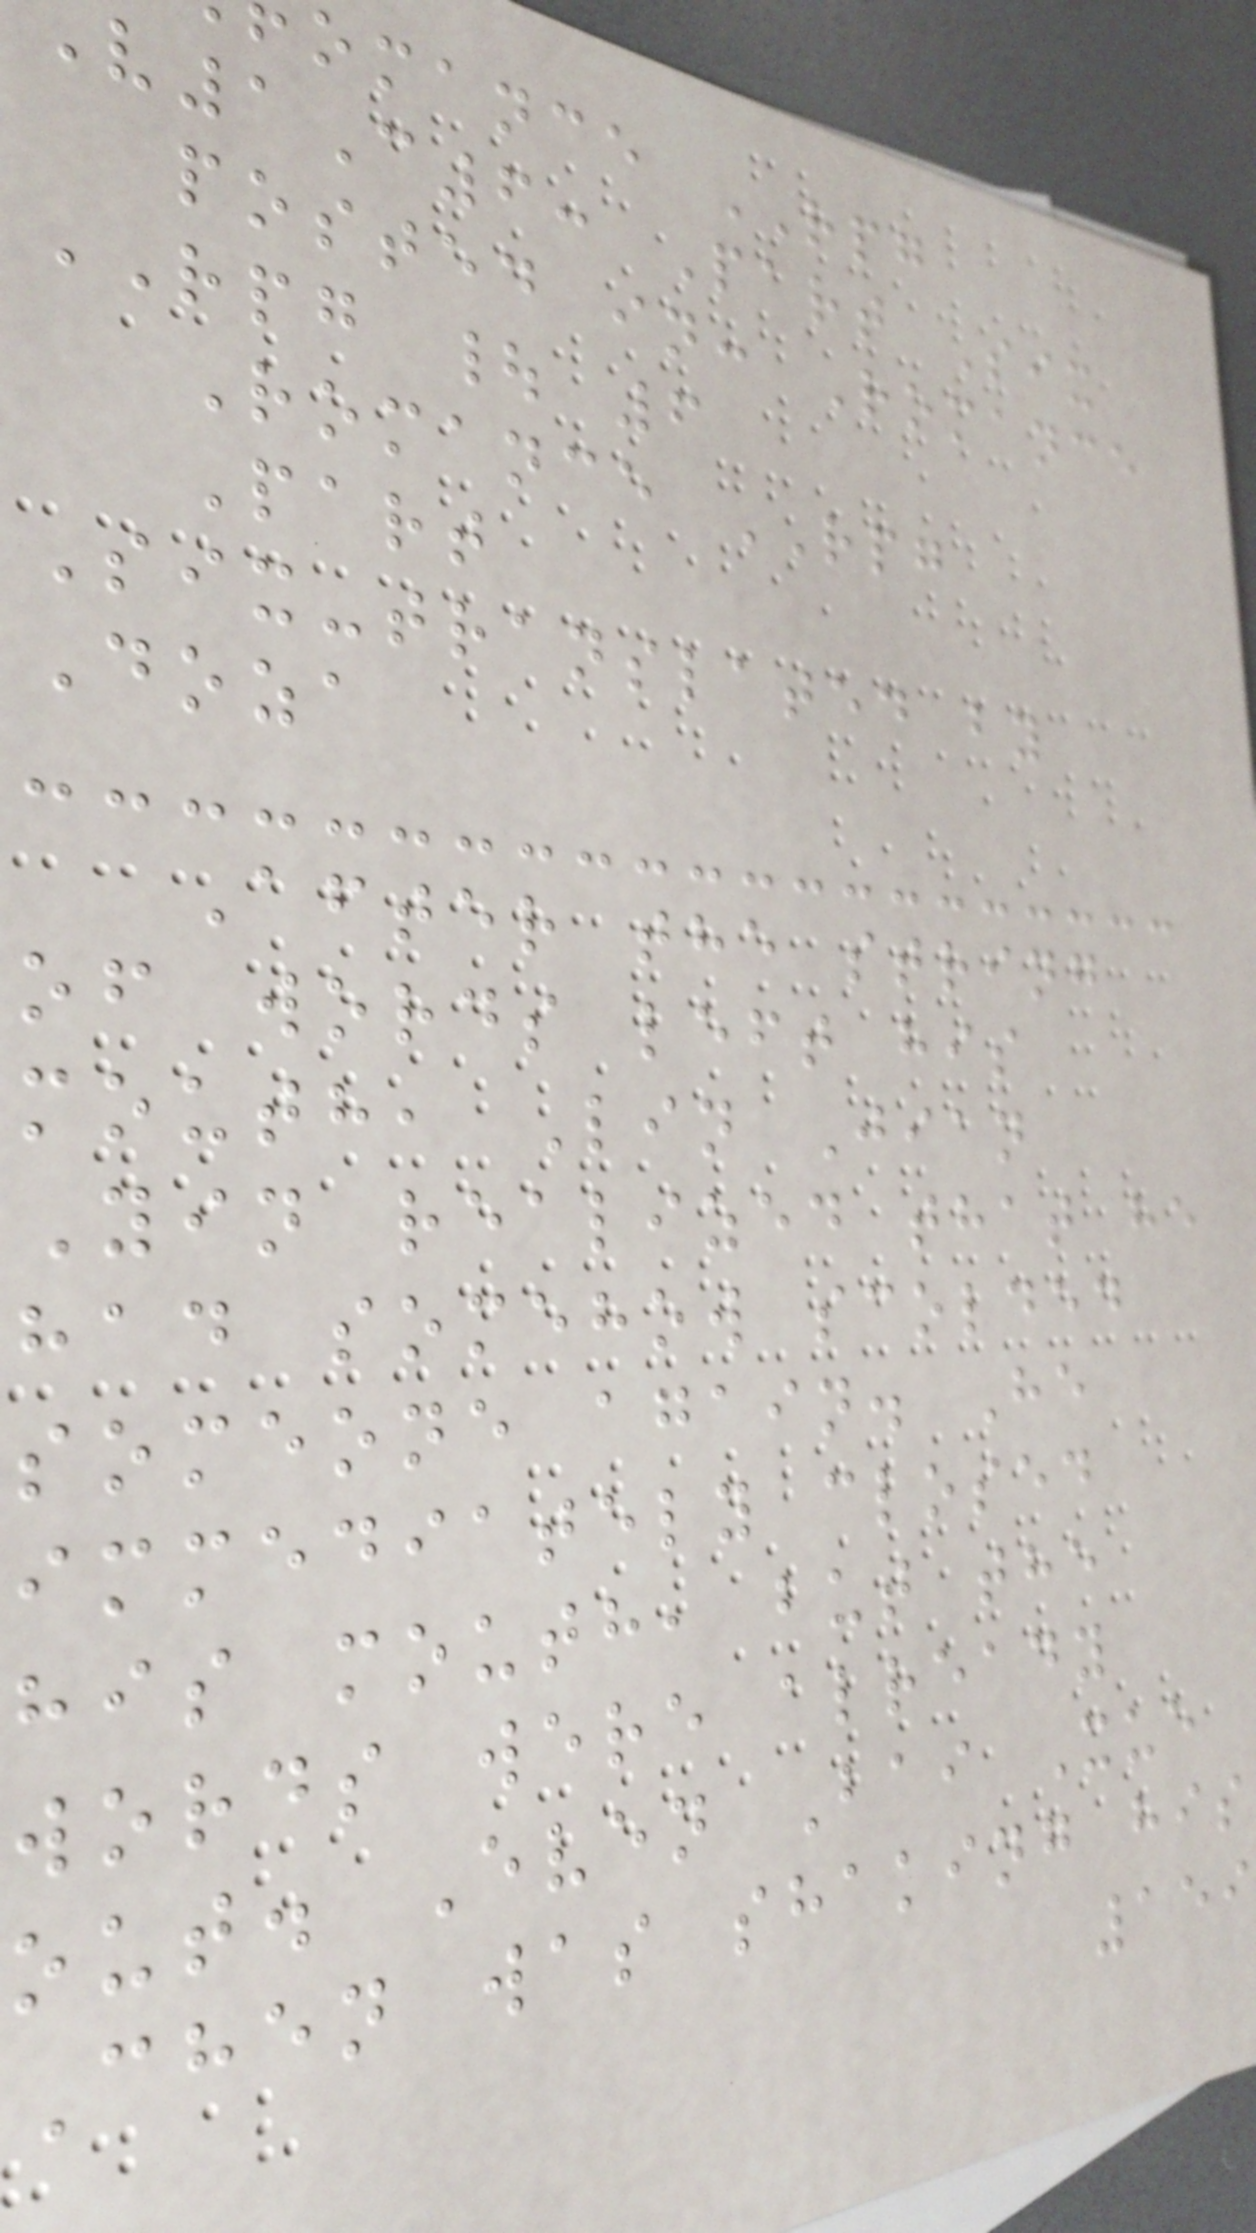omance RPG
1C6: Part Six
posted in: Romance
RPG | 6
Romance RPG
Part
Six-translated by
Doza
After the string
of words left his
mouth, Lin Jian
Yin realized that he
had somehow scolded
someone again. He
immediately closed
his mouth, but the
words were already
out. Even Bai Xue
Chen was shaking his
159
